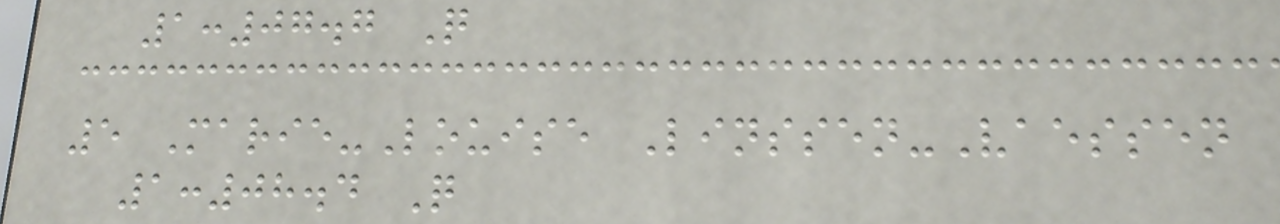1:07.7 Q
5 Marie-Louise Linssen-Vaessen
1:08.4 Q
